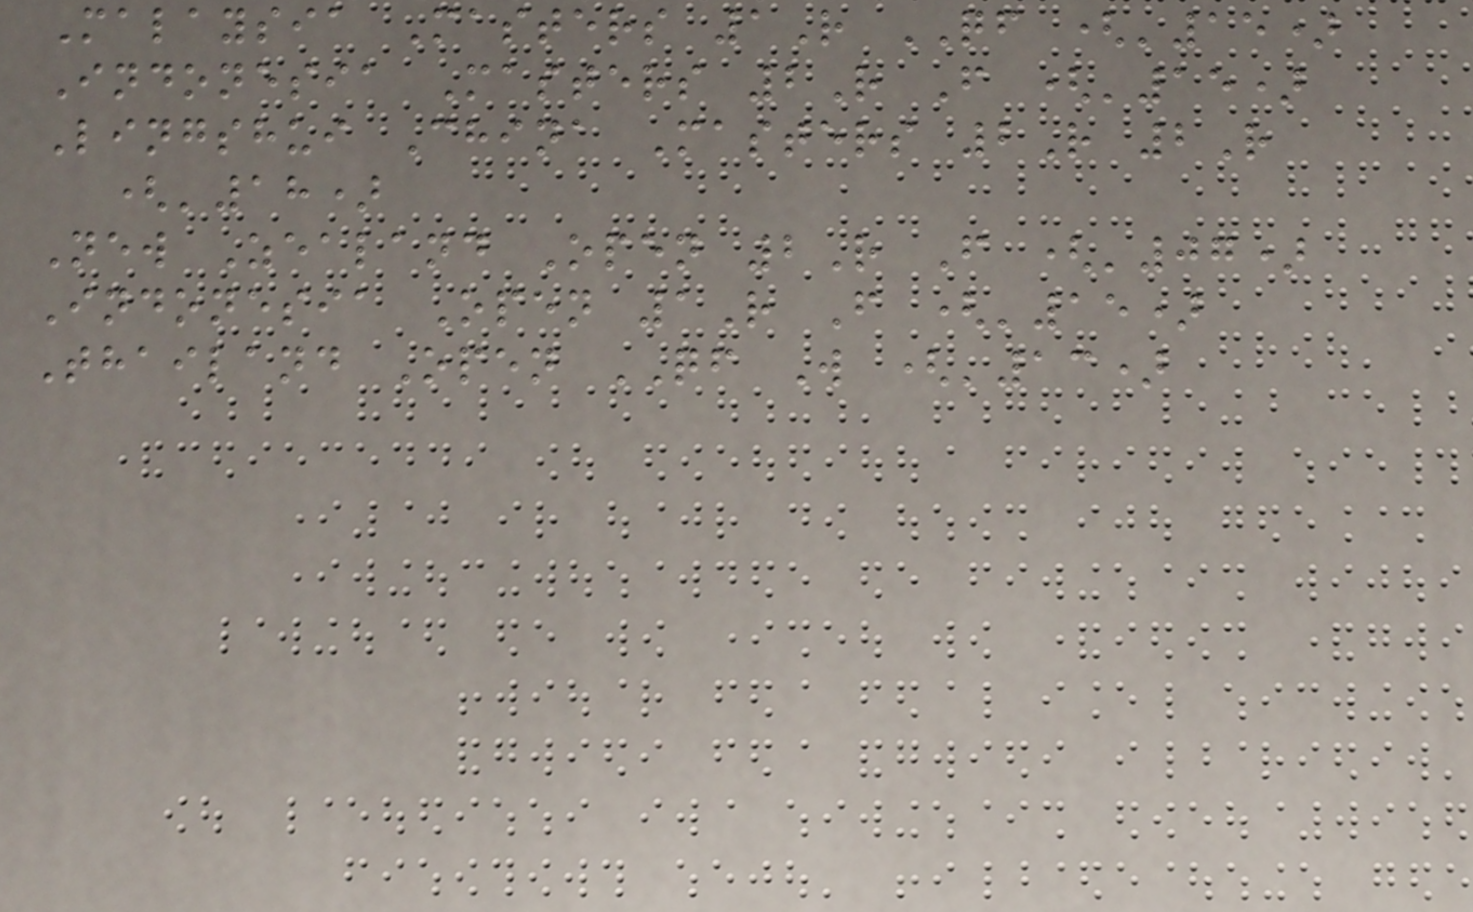Malaysia Masters 1R QF ('15)
Indonesia Masters 2R F ('15)
Lingshui China Masters 2R 2R
('18)
New Zealand Open 2R F ('07)
Indonesia Open 1R F ('15)
Thailand Open QF W ('13)
